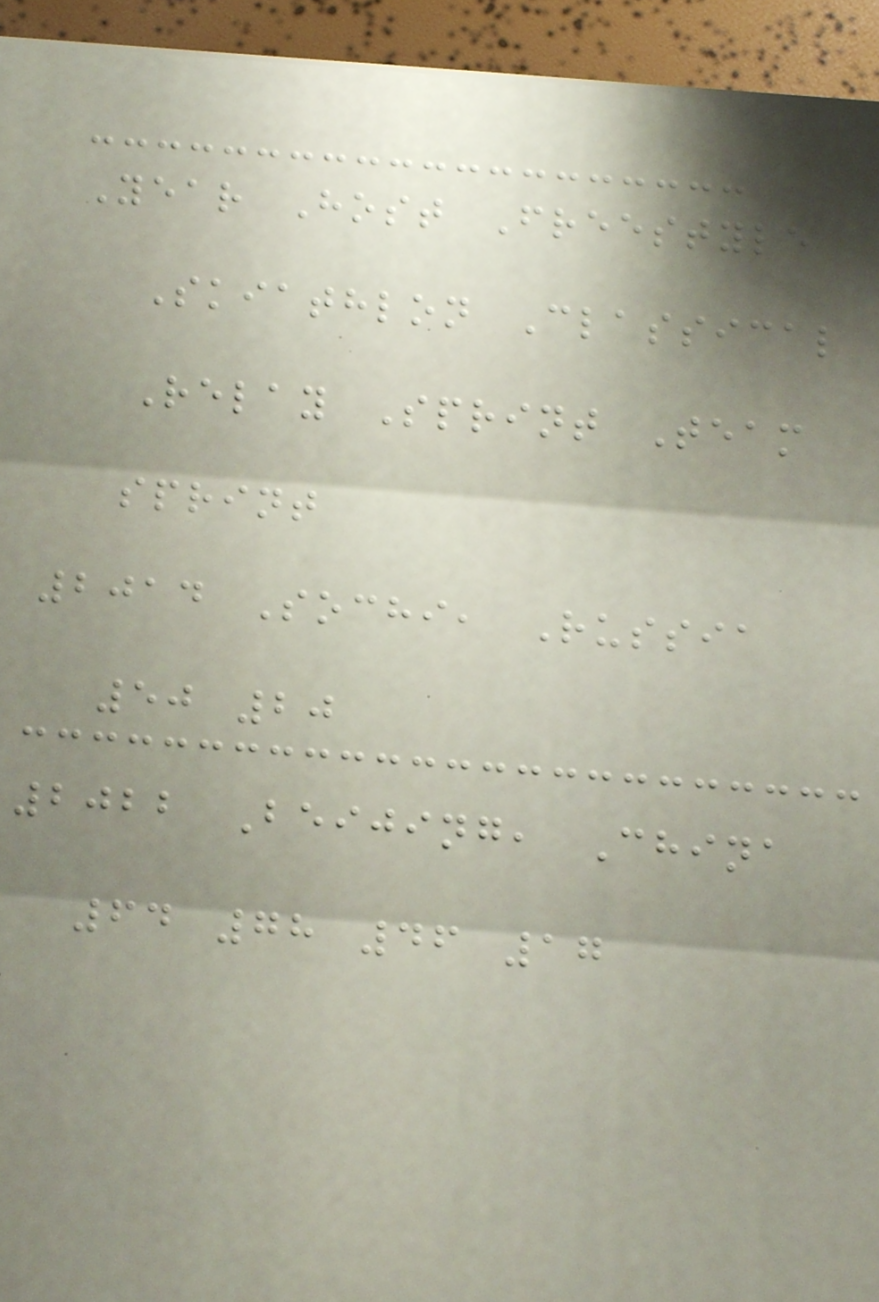Year Host Freestyle
Skiathlon Classical
Relay Sprint Team
sprint
2014 Sochi, Russia
50 20
2022 Beijing, China
64 78 46 17
